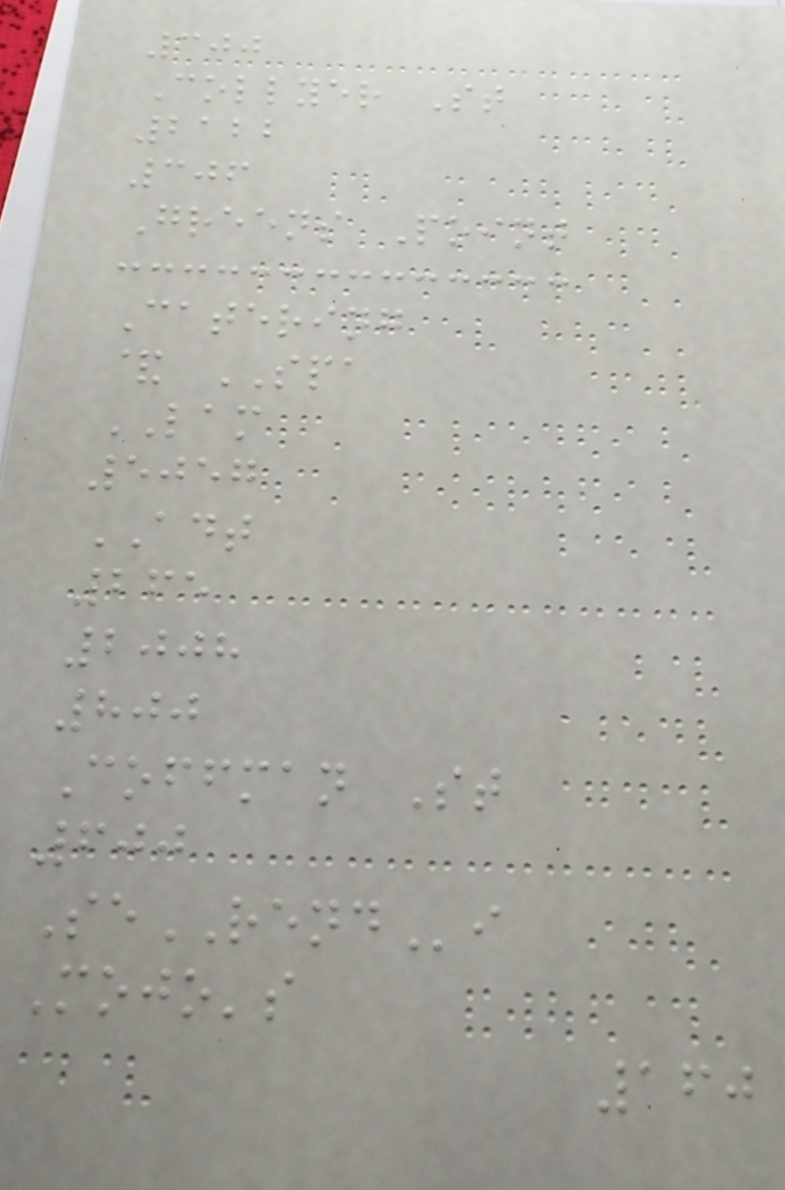300
Collyer St
2122
306
Greens Point
Catering
& SPA
LAM
5057
ADT
265
2008
800
Coffman St
600
SeRENDi
Mojo's
160
